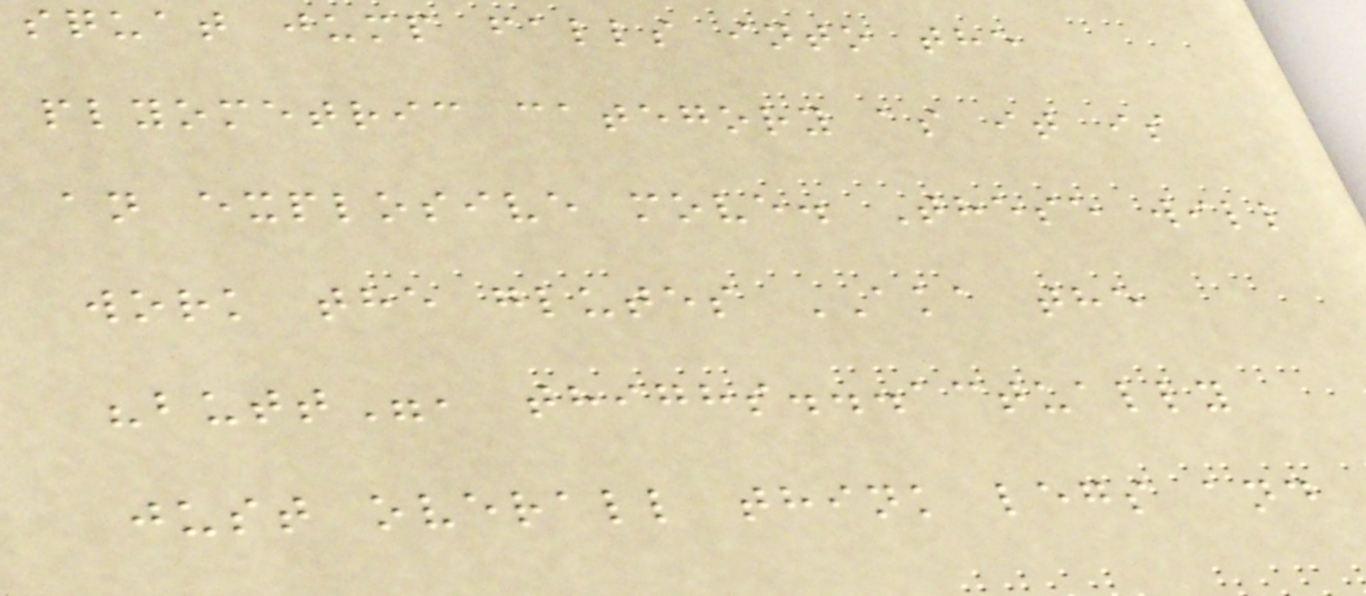squat jump falls into the
plyometric category as it is
an explosive move. These will
work the glutes AKA the
"butt", thighs...actually
just overall think legs and
